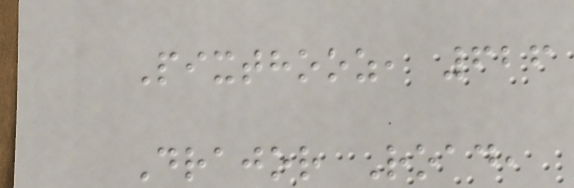Pixthooz, 626
Drajor Road,
